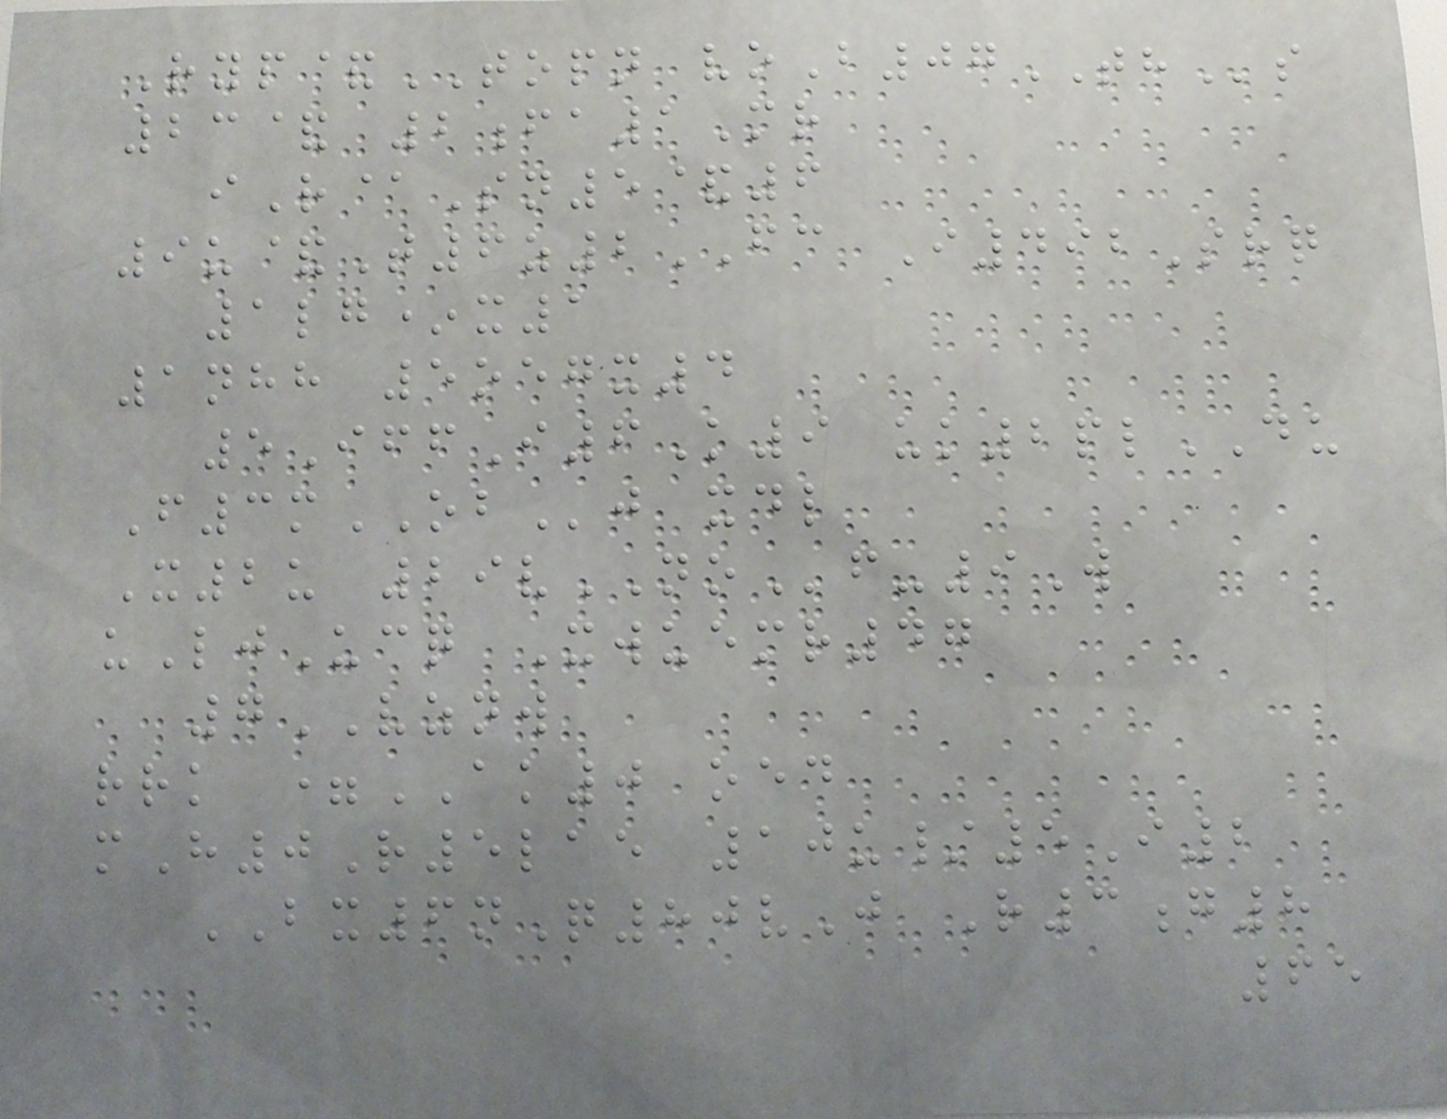Ryp&TOPN voB07THs
23& 2fa1Mr
iR@Sn5&6
9u&T6z2FC I492Srq
1lg*x1
1nhh 5oegx4
5IffI6K9 uk2plDU
F3mOBj xdl
X2u 29vNOf-9W
uLjUcq Xwuemr47
7VZNW
rrk =AK0 oed
mH0R5lae 10u/5I2
BX6nQ80vJ R3g8
65
